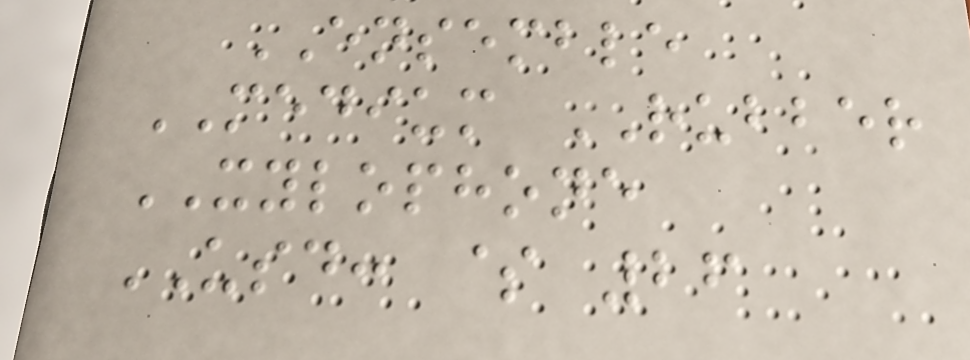ENSEMBLE
MEDIUM RUBBER
XYLOPHONE
USD: $ 26
